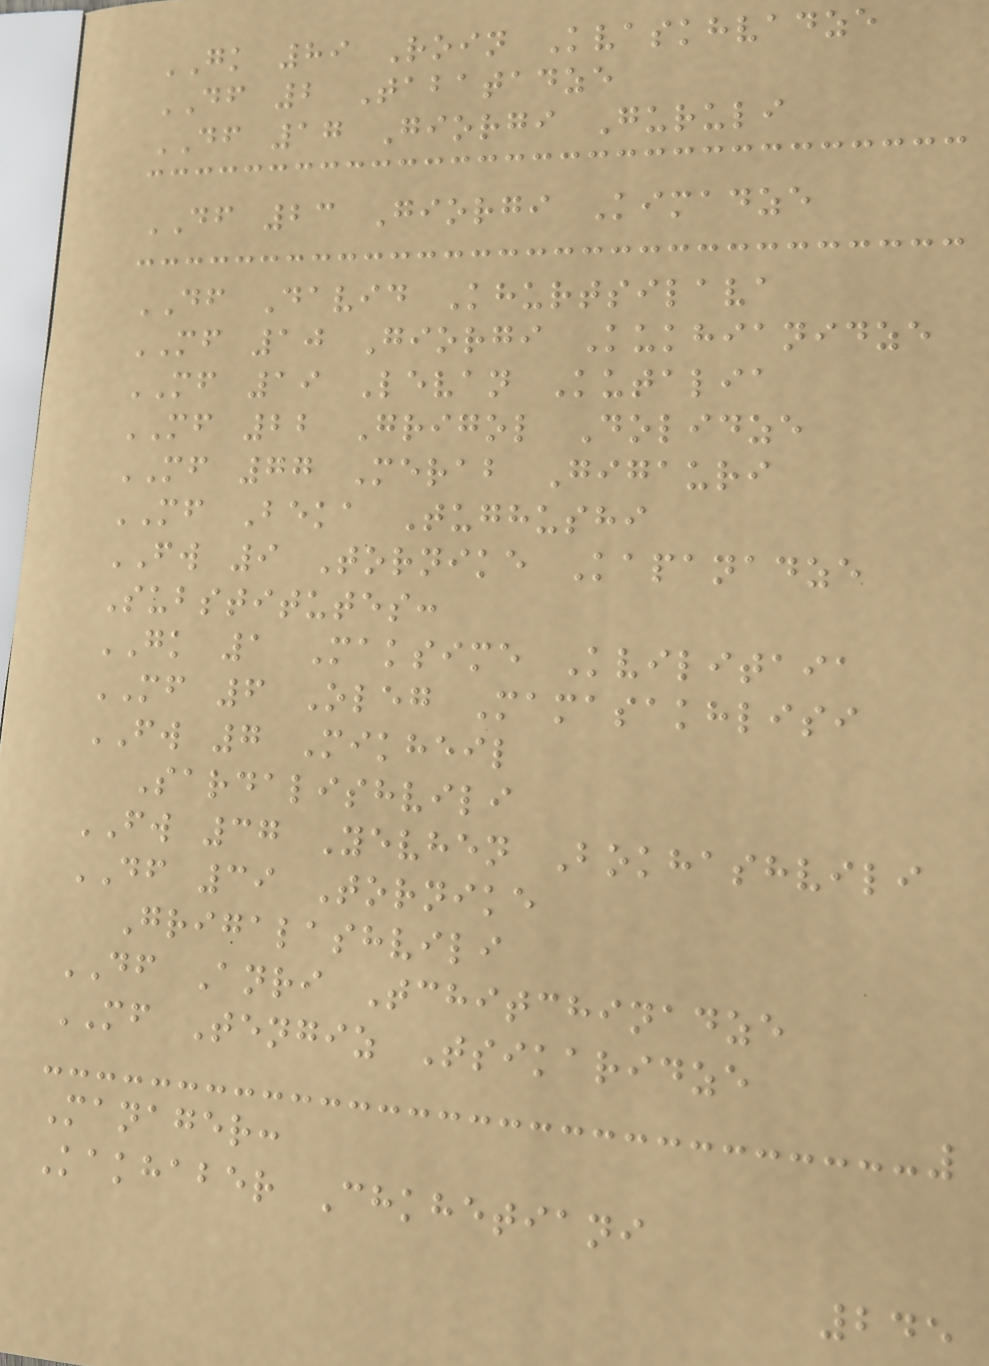GK 89 Roin Kvaskhvadze
DF 2 Tabatadze
DF 17 Giorgi Guruli
DF 23 Giorgi Kimadze
DF David Khurtsilava
MF 10 Giorgi Kukhianidze
MF 19 Levan Kutalia
MF 22 Grigol Dolidze
MF 77 Merab Gigauri
MF Beka Tughushi
FW 9 Tornike Kapanadze
Substitutes:
GK 1 Maksime Kvilitaia
MF 6 Oleg Mamasakhlisi
FW 7 Mikheil
Sardalishvili
FW 37 Yevhen Bokhashvili
DF 39 Tornike
Grigalashvili
DF Anri Tchitchinadze
MF Tengiz Tsikaridze
Manager:
Kakhaber Chkhetiani
245
